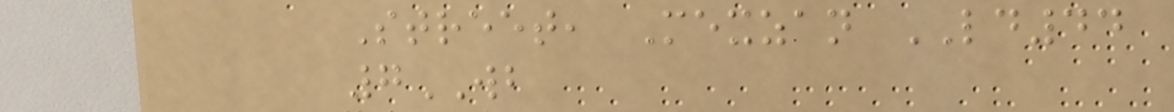Street, Mexzan LD44
7WB
